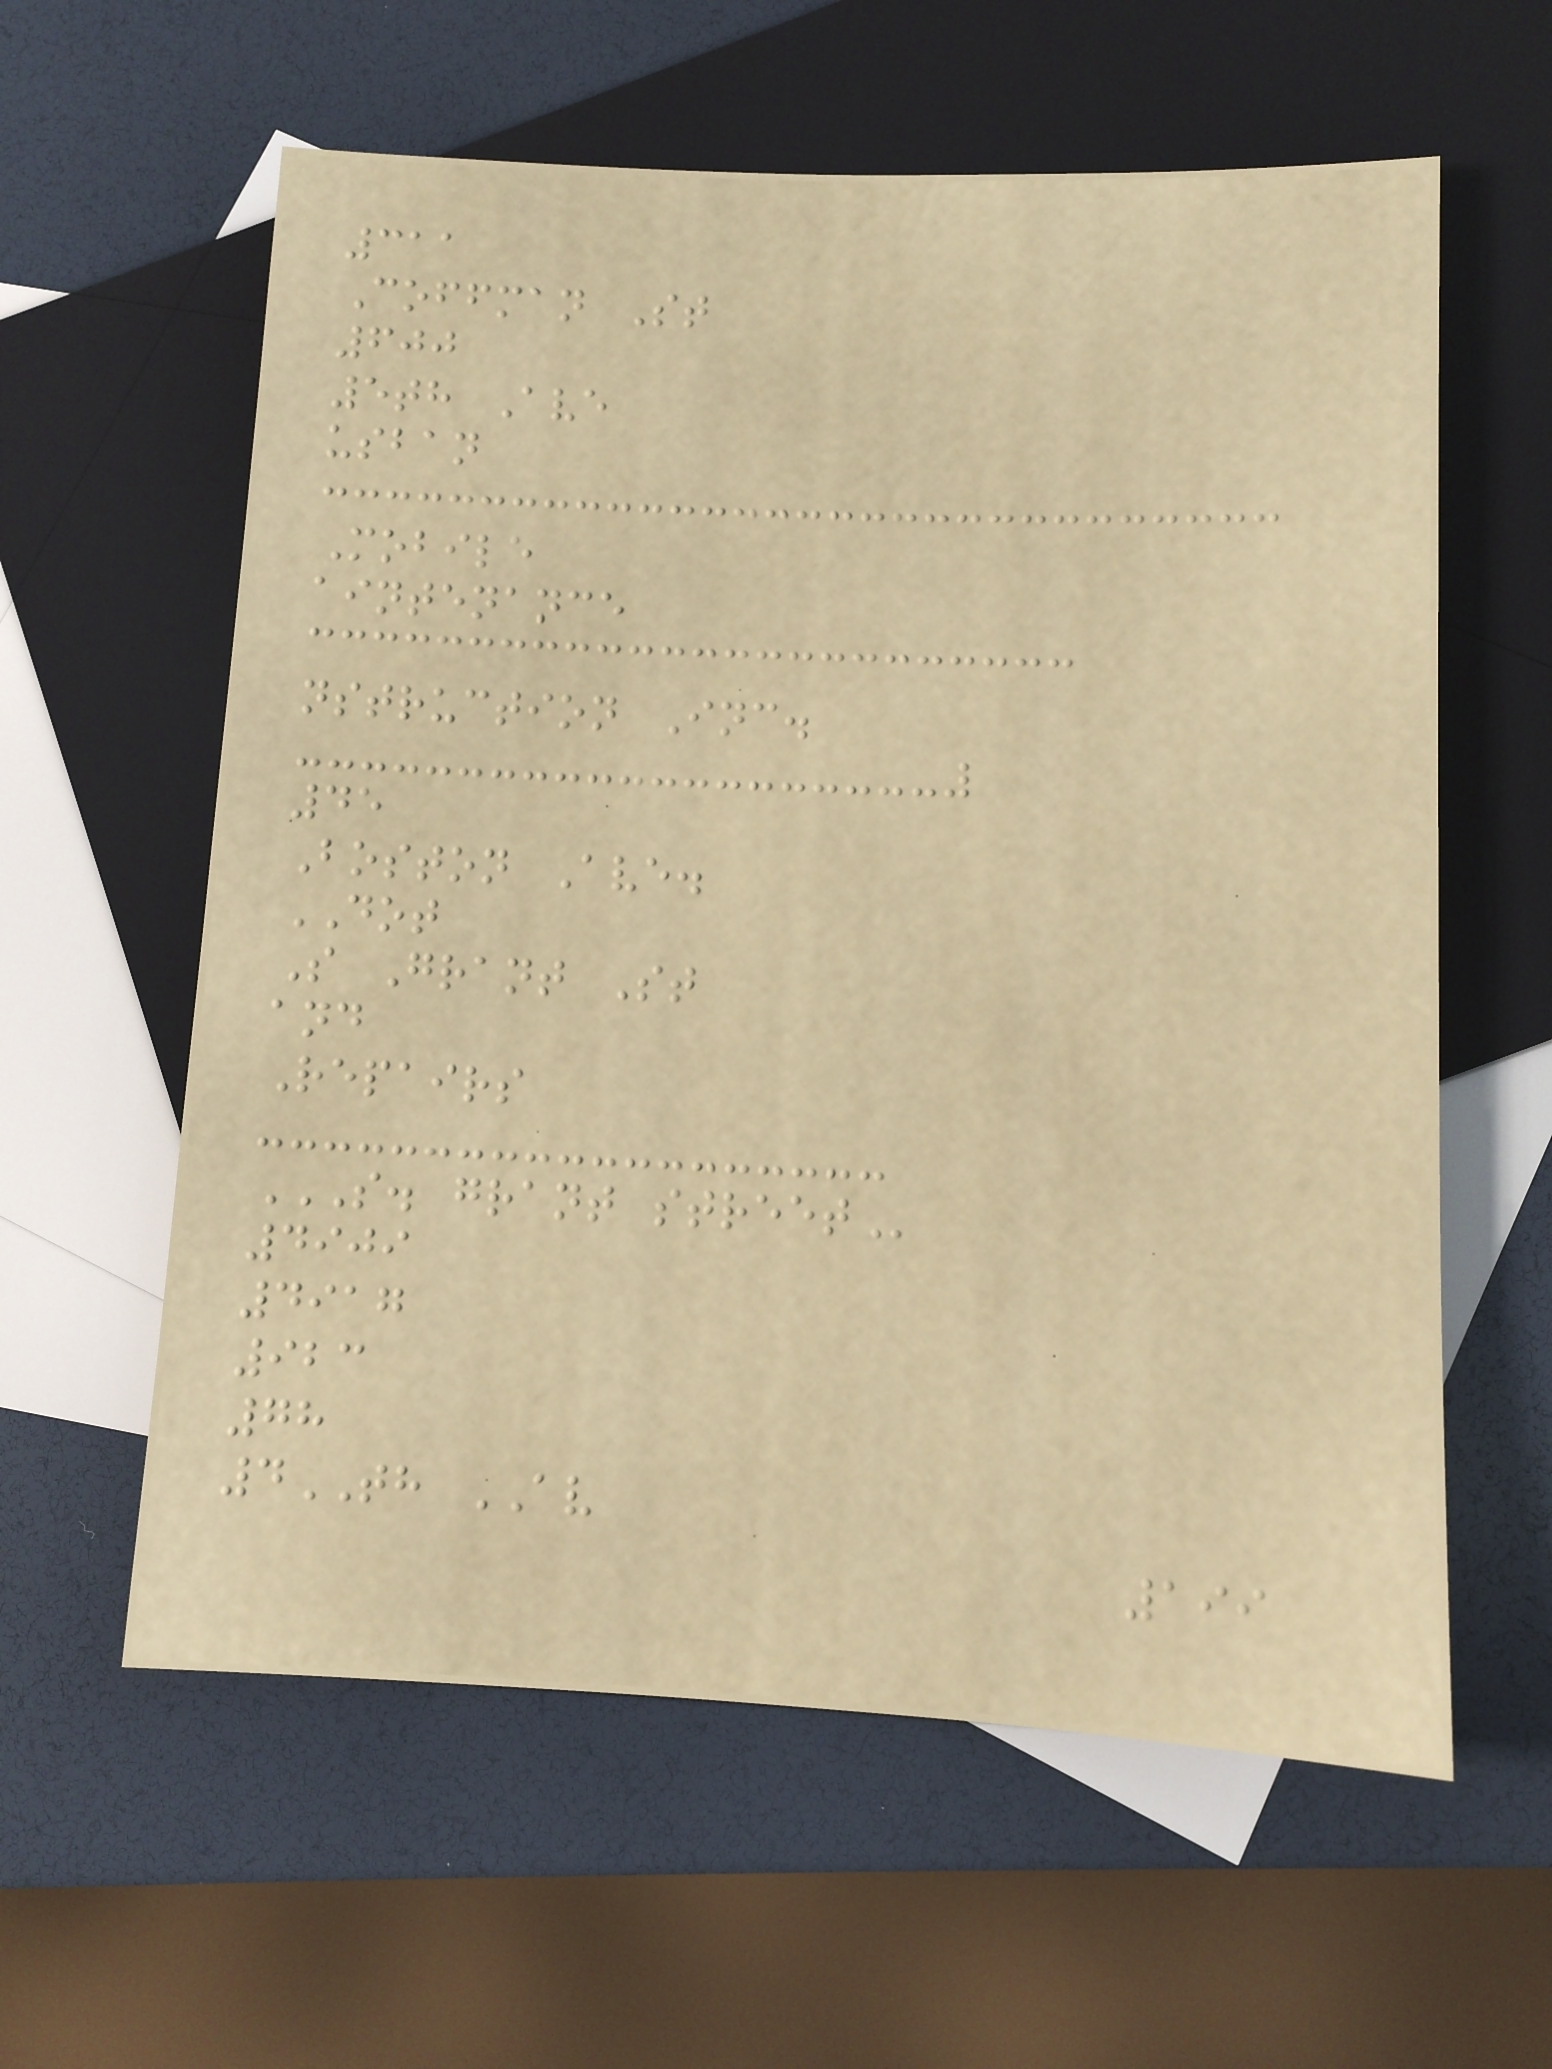311
Coffman St
600
5th Ave
usban
Mobile
aintenance
nstruction Inc.
45
Boston Ave.
DOT
S Grant St
and
Repairs
S. GRANT STREET
4909
4917
923
78
4TH AV
199
